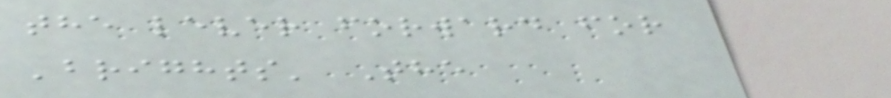the lever forward for
'brights' The
